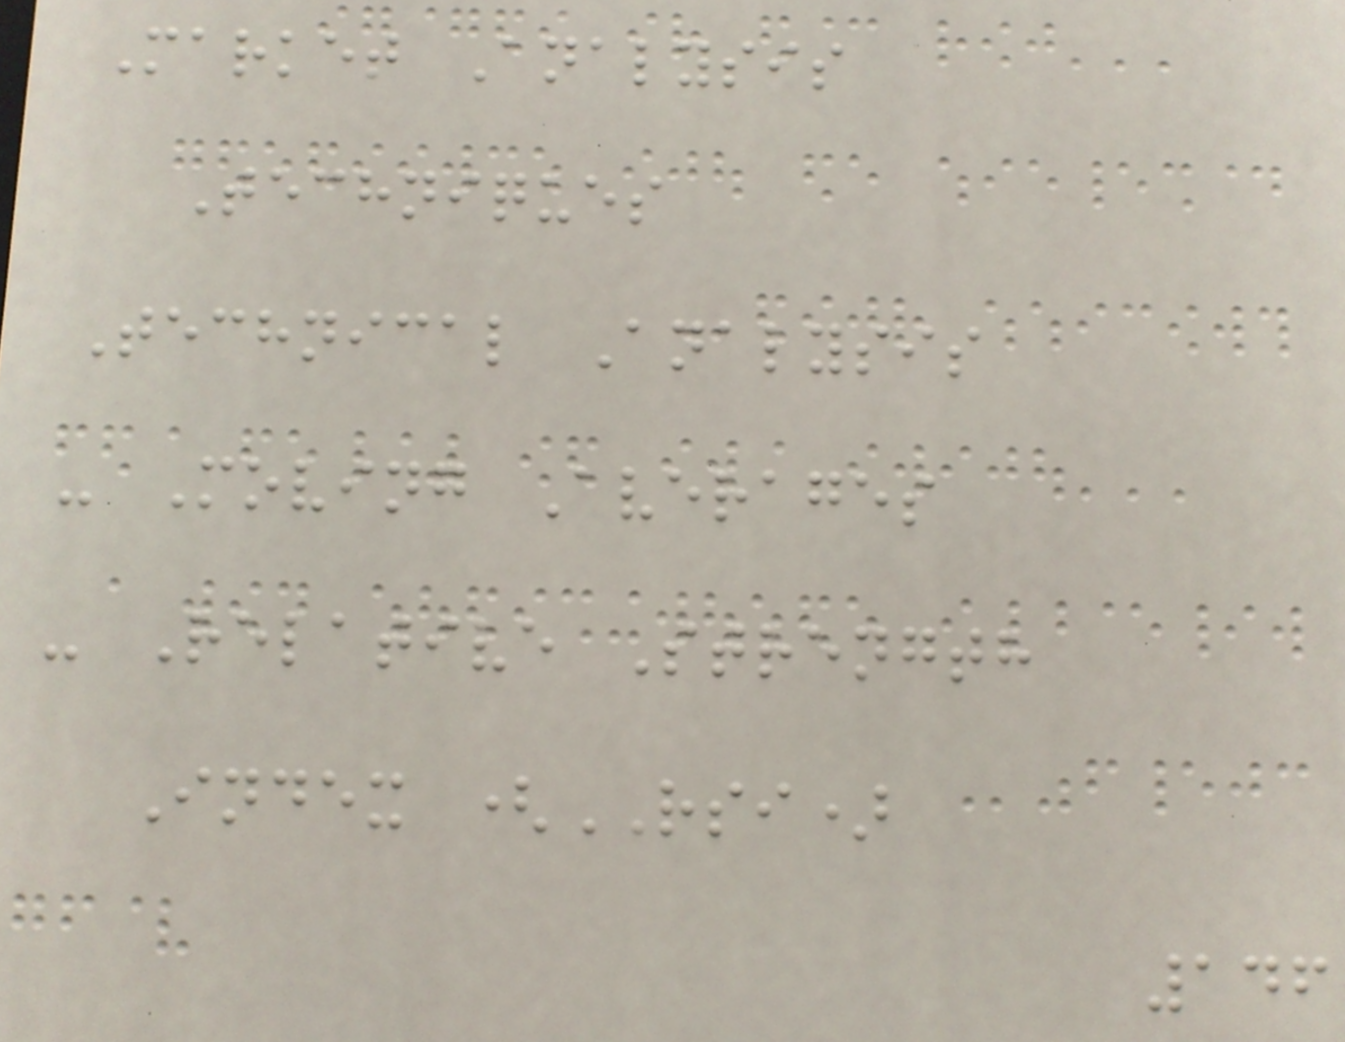Market Analysis
Techniques
Technical Analysis
- Moving Averages
- Relative Strength
Index (RSI)
146
